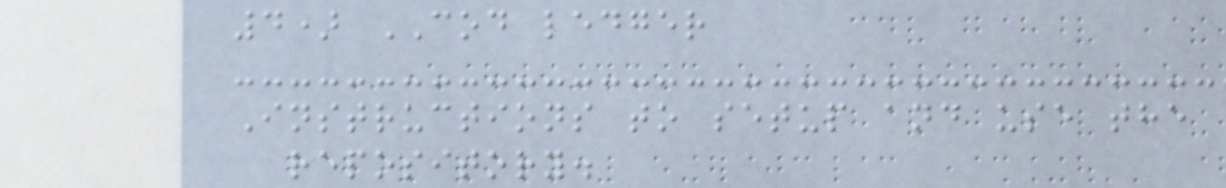4) COD ledger
Instructions to setup and use the
repository.
